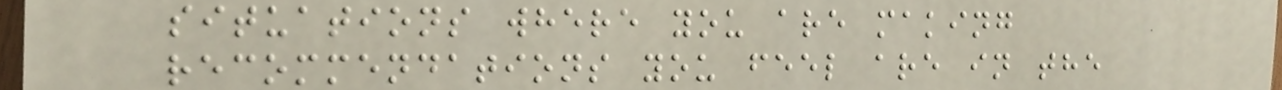situations where you are making
recommendations you feel are in the
